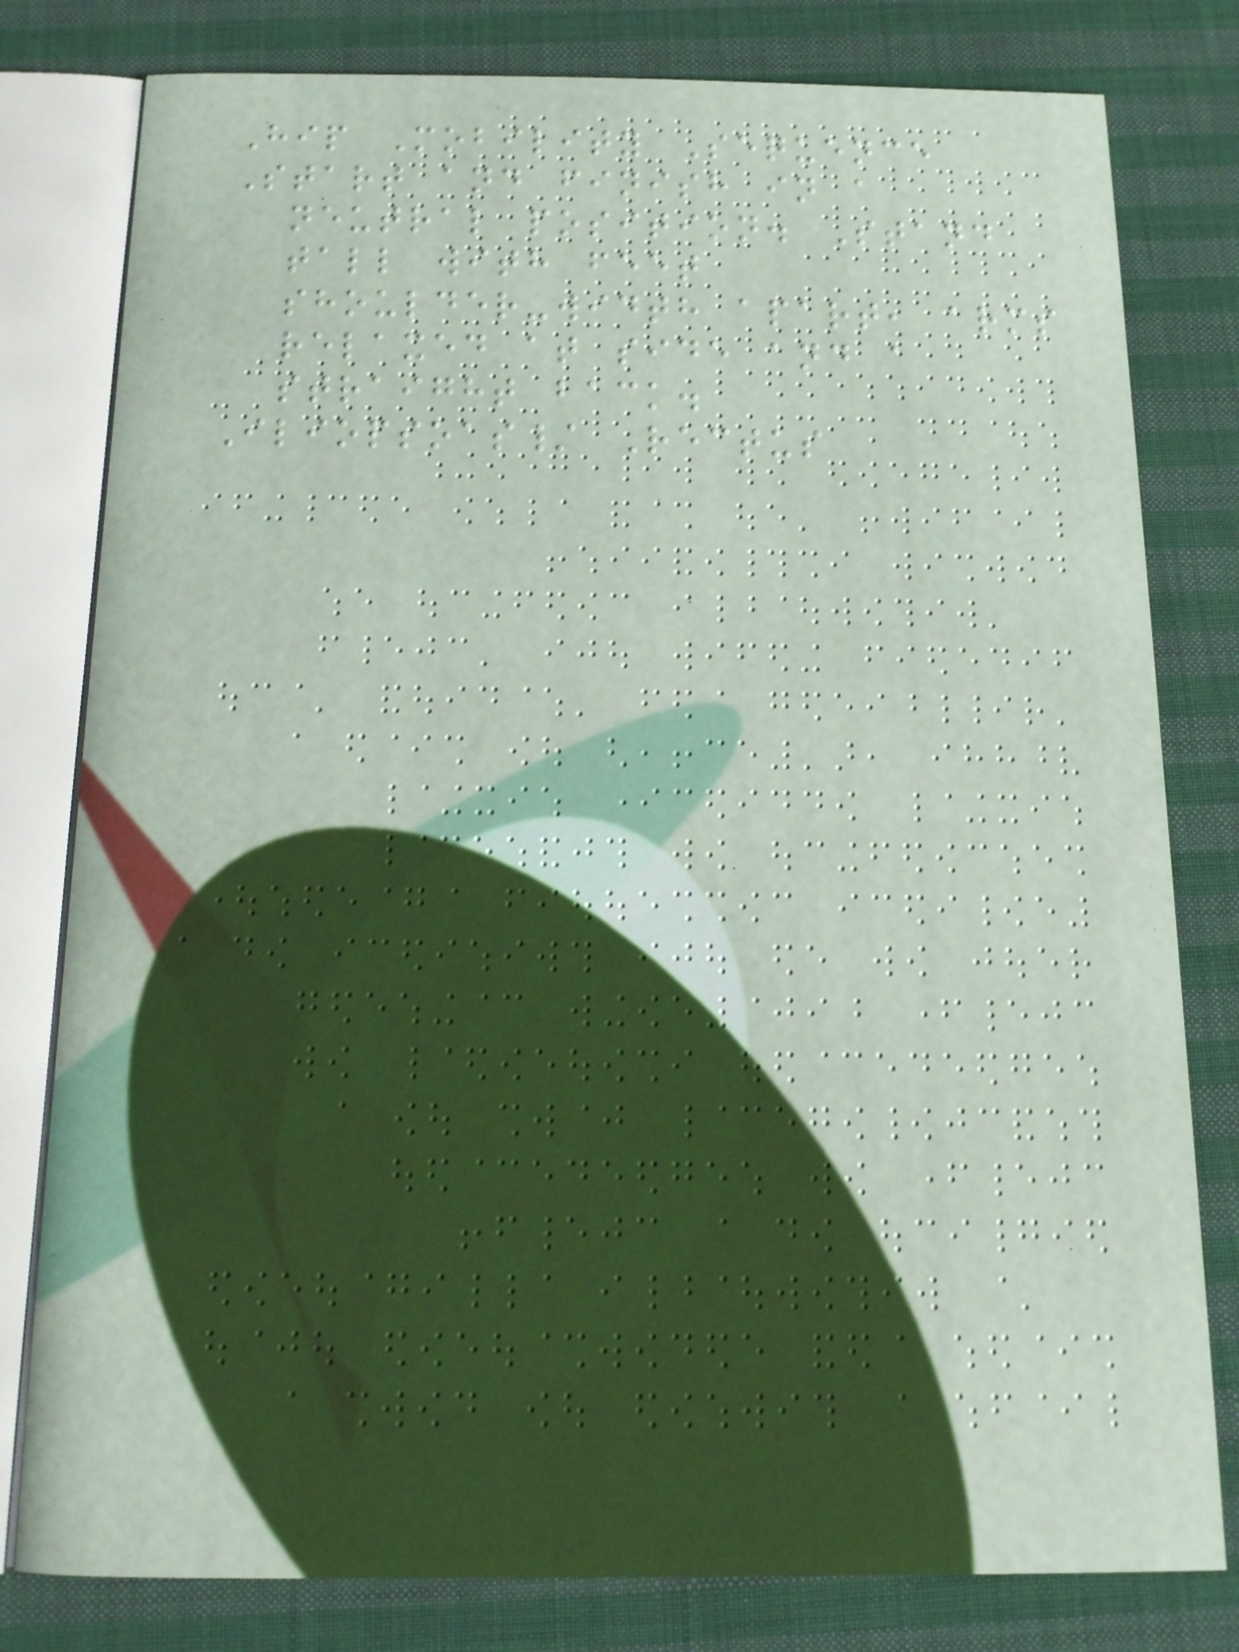Hip Mobility Sequence
Start and finish in a
neutral position. Stand
tall with feet
shoulder-width apart, arms
relaxed at side and a
straight back.
Iliopsoas/ Rectus
